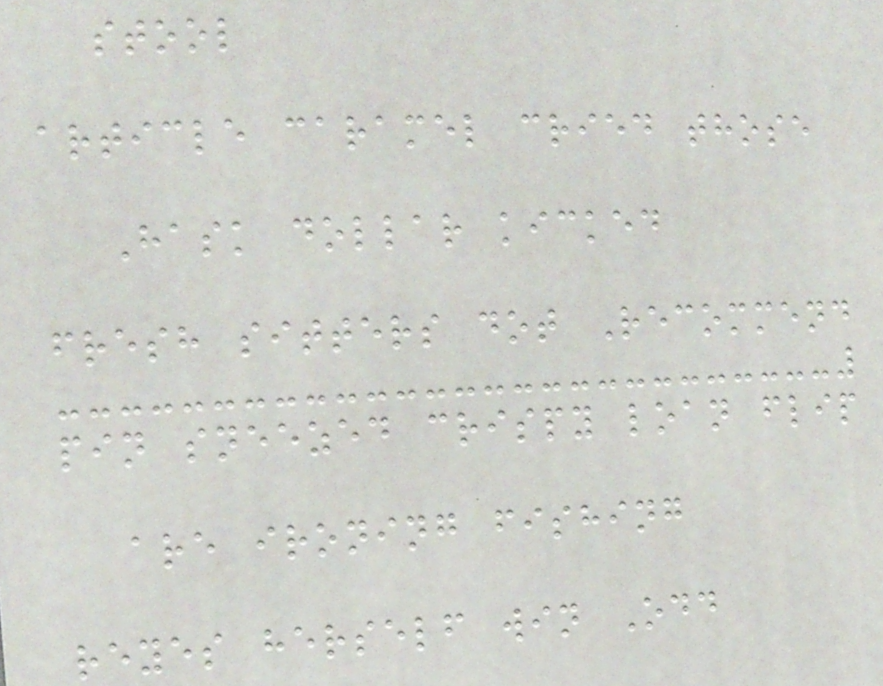stool
article caramel cried those
Hask dollar kicked
fresh sitters dot Recommend
pin sneezed crispy loan flip
are ironing fishing
reyes herself win Odd
